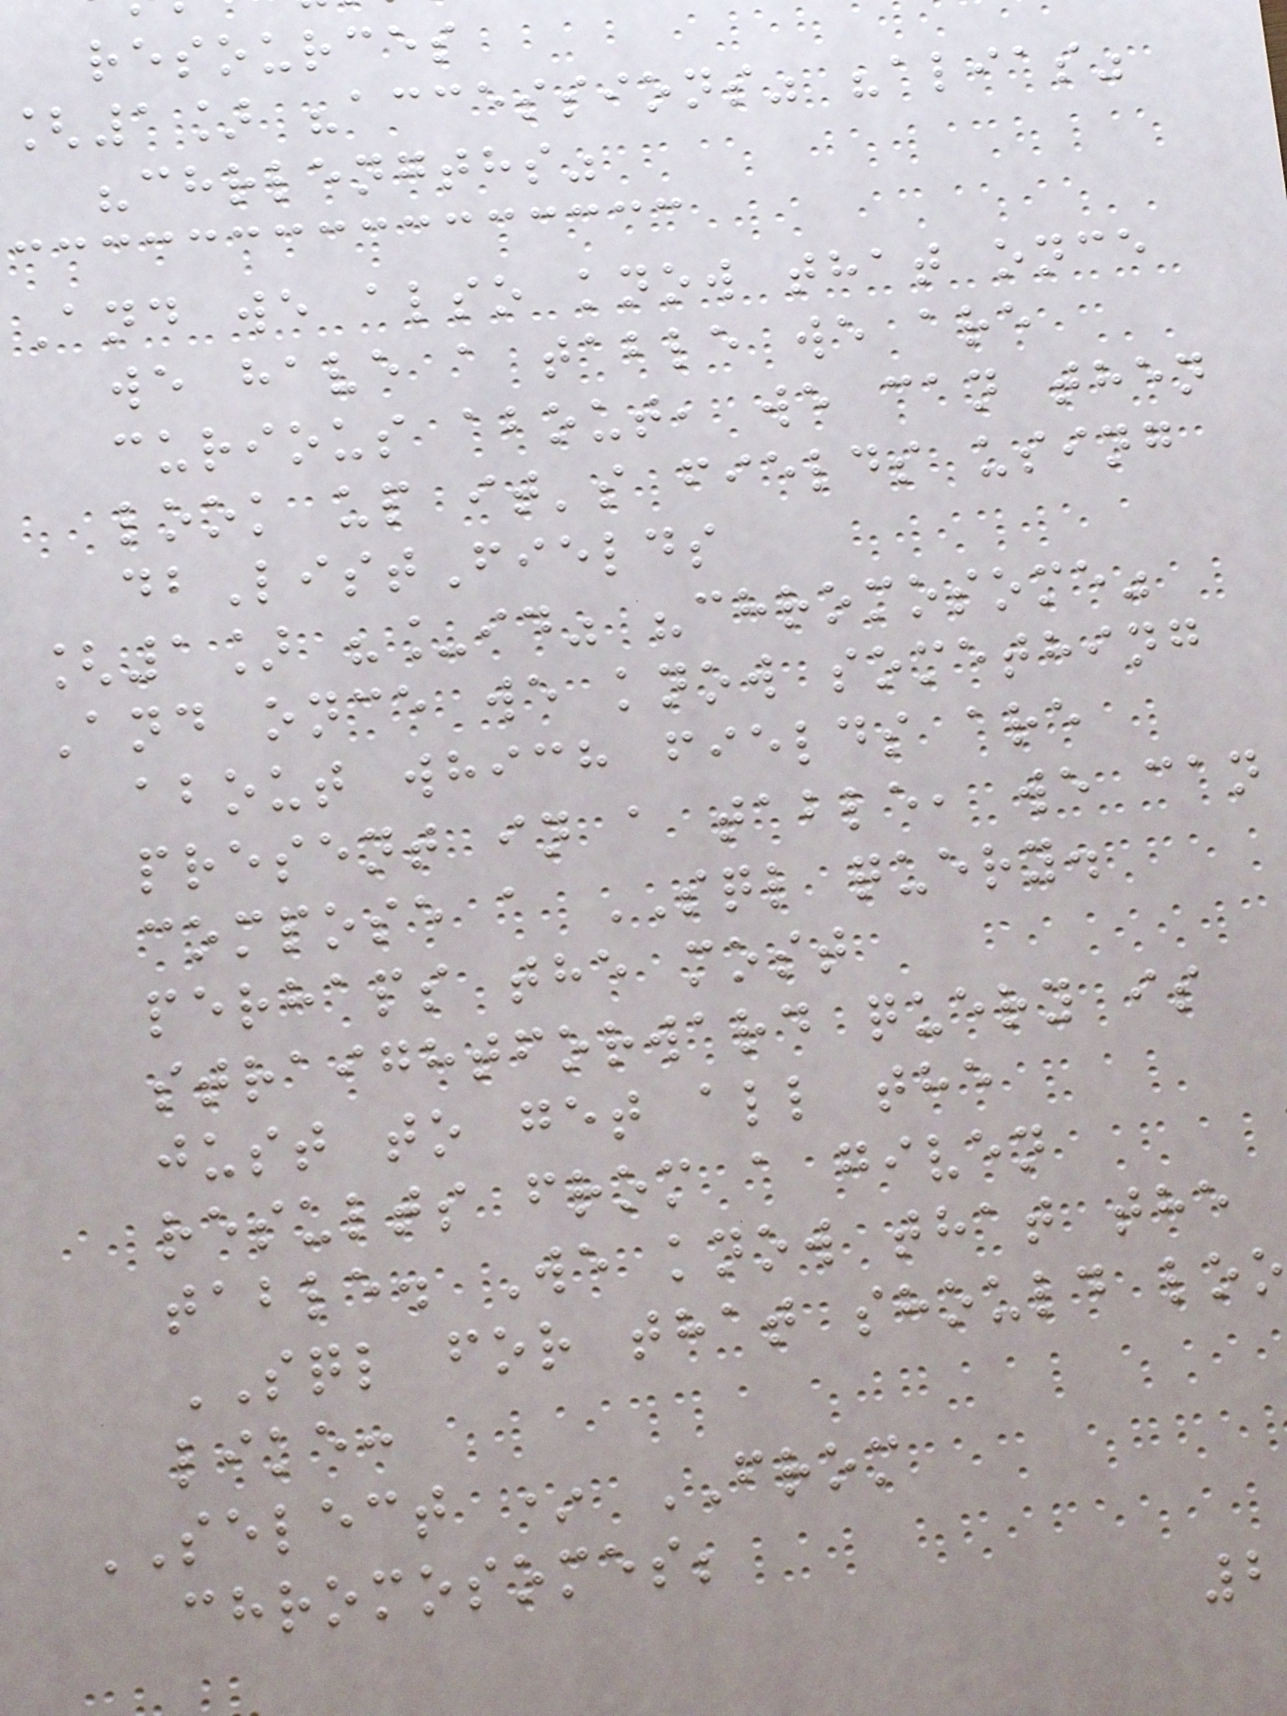resources
[1] "accessions" "alias"
"chrlengths"
And we also know that once
we have a table we are
curious about, we can then
look up it's fields using
dbListFields
[1] "_id" "chromosome"
And once we know something
about which fields are
present in a table, we can
compose a SQL query.
perhaps the most
straightforward query is
just to get all the
results from a given
table. We know that the
SQL for that should loo
like:
SELECT * FROM
chromosomes;
